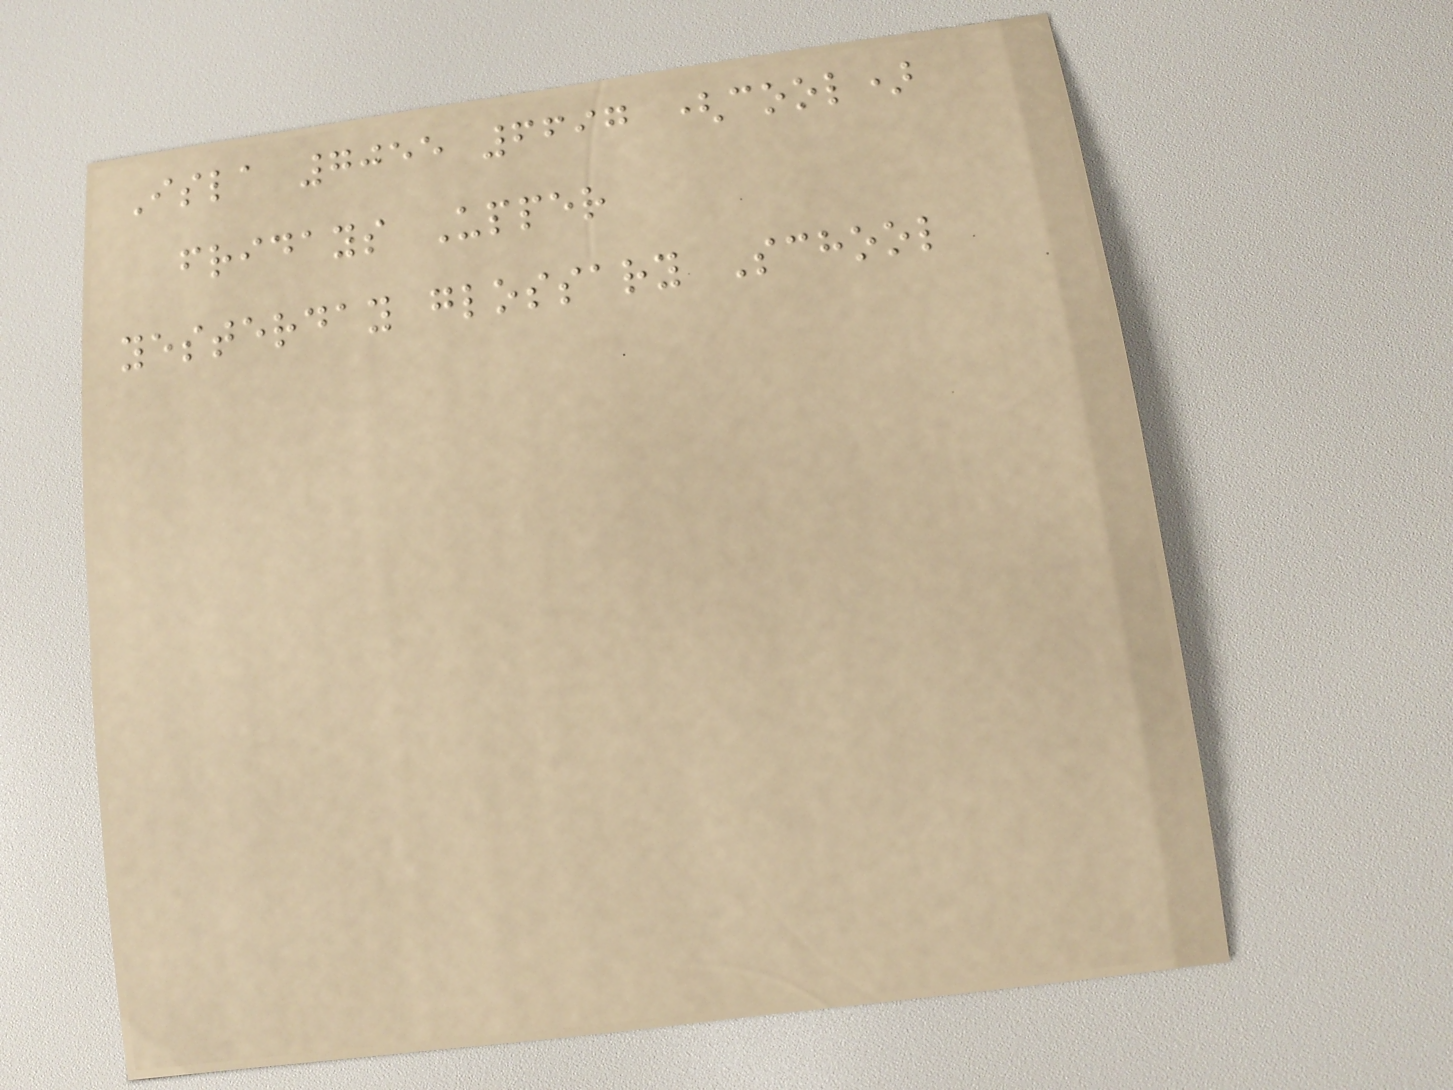Isla 7055 6697 (cool)
fridays Upper
yesterday glossary School
